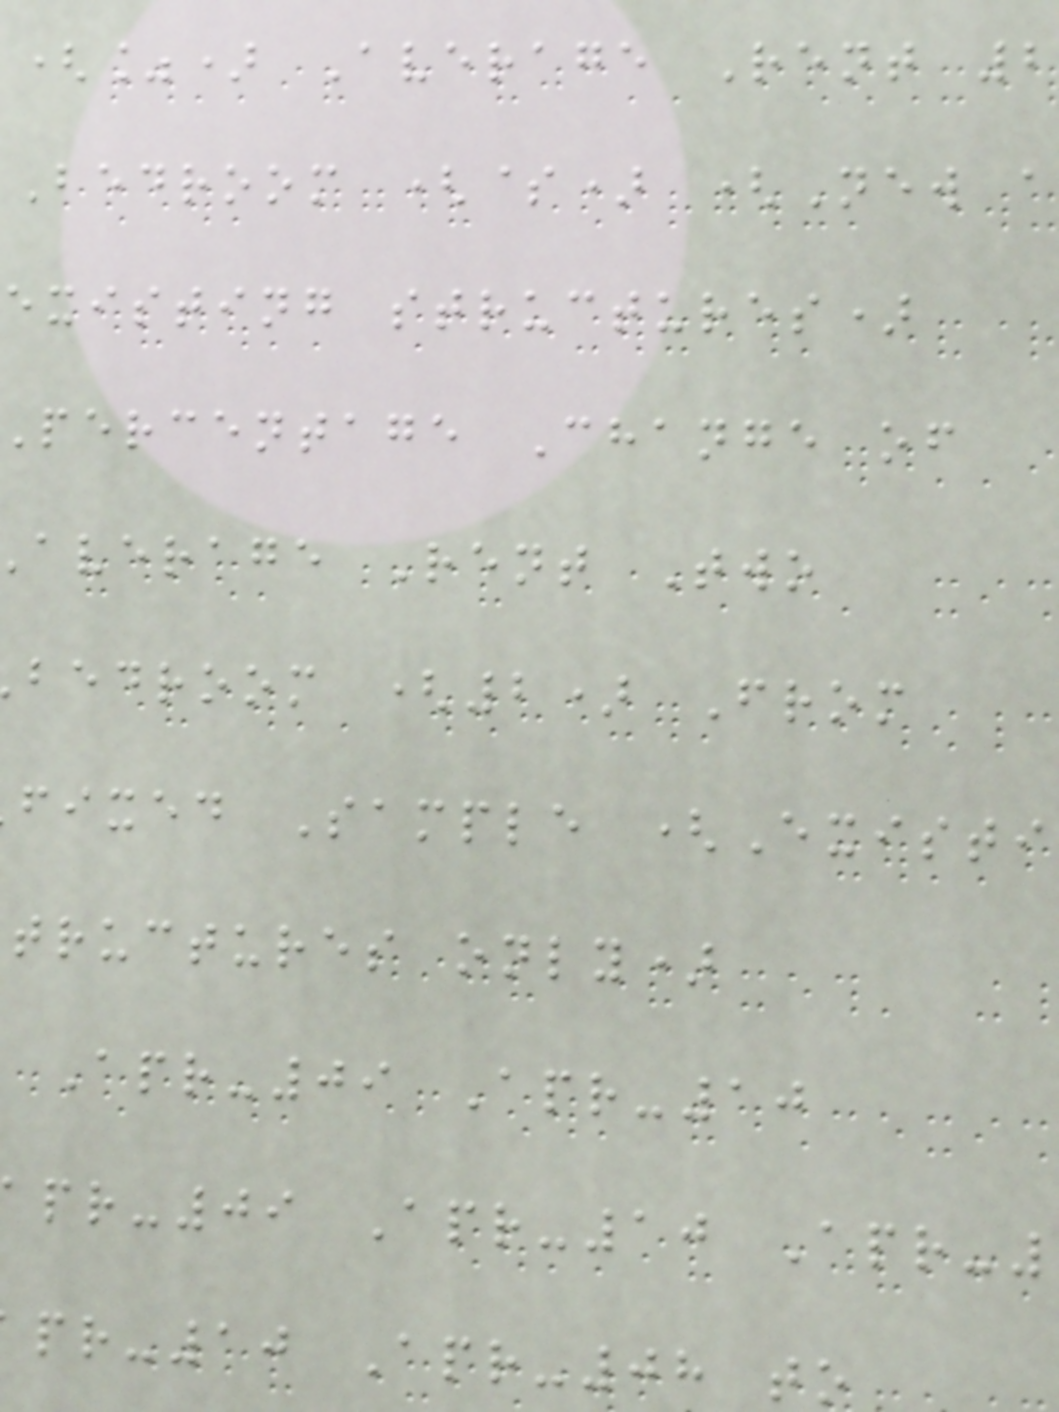(%) Average Rent 2
Bedroom ($) (New a
existing structures)
percentage Change of
average Rent Two
bedroom (2) From
fixed Sample (Existi
tructures only)
Apr-09 Apr-10
pr-09 Apr-10 Apr-
pr-10 Apr-08 to
